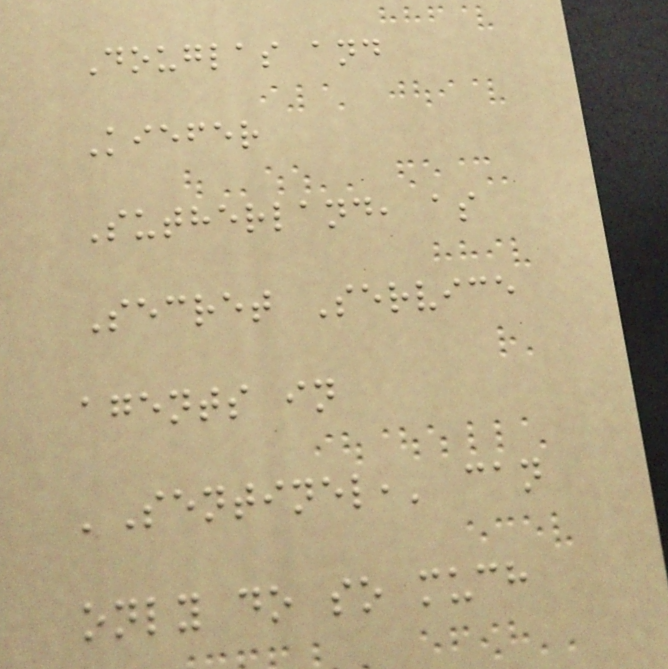Douglas and
Kiefer
Sutherland, as
Secret Service
agents in
'Sentinel,' can
only do so much
